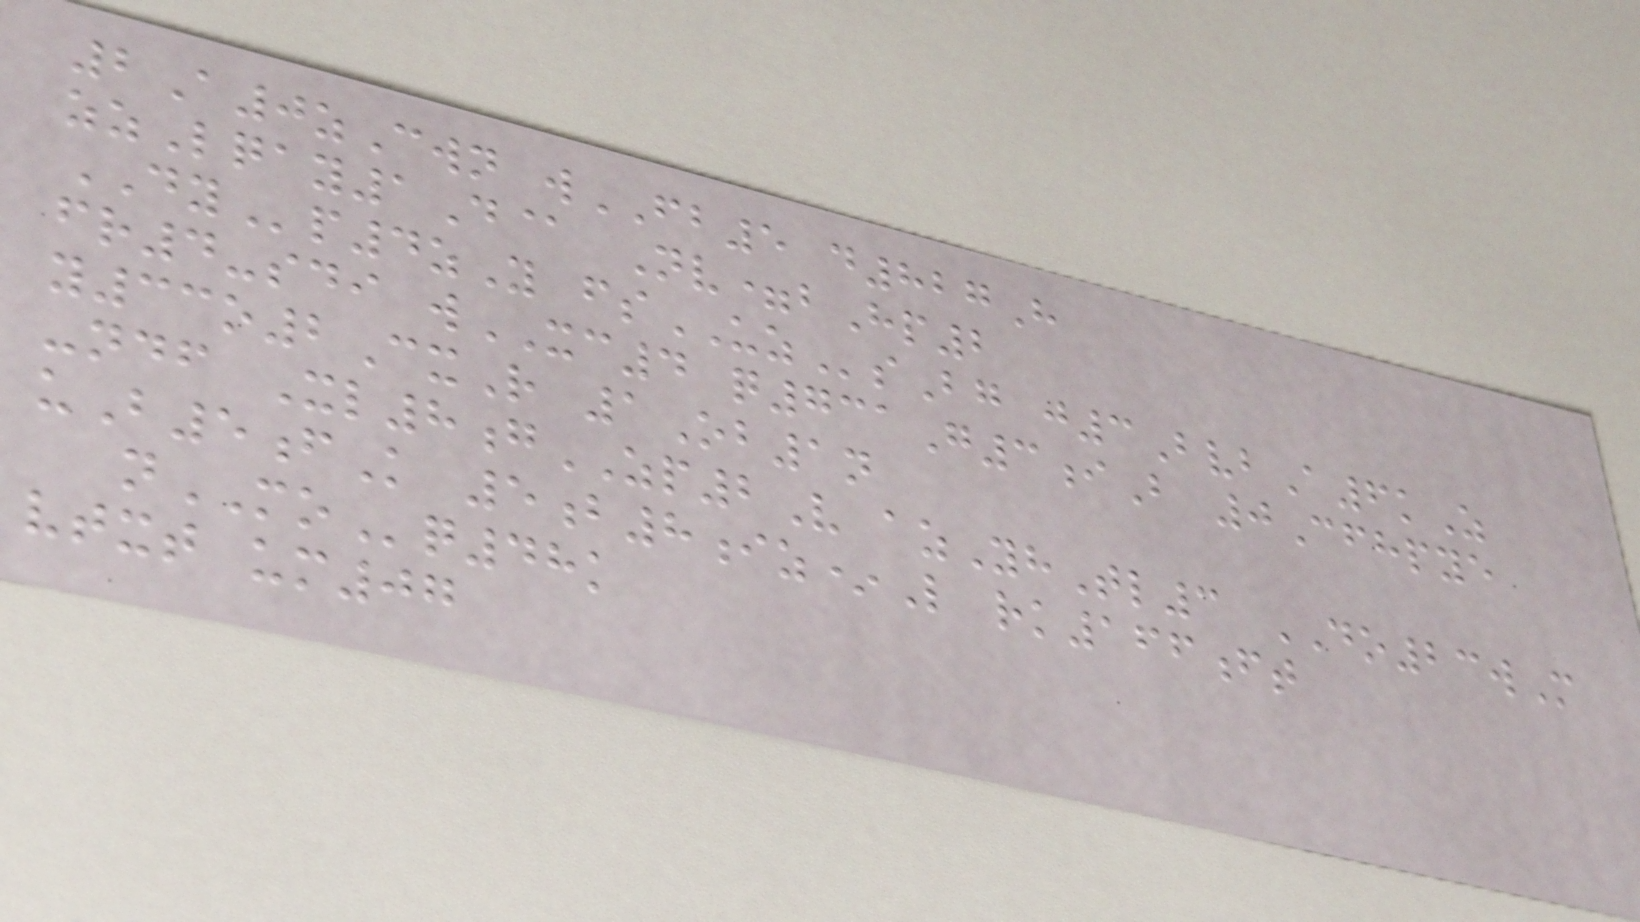2A0zCwn wFB5 d827H
zzLqay1D@ Nv=bHp2
DYp4zY fsUZsBg j3BvbA6kZ
fr4-sdi wXC4 q731G3iB 0Cfhpye
y33o2CxR 1Ob1n
-ndf Xl8gZP2V azYhTl3 DO23wM
uB5fK 5b8iz*L rk166ft
nMOq48k
vtxt um07
